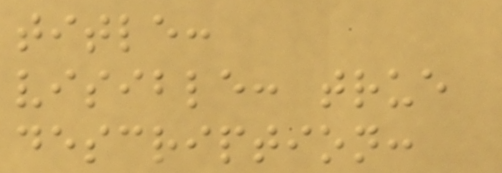title:
visible: true
description:
